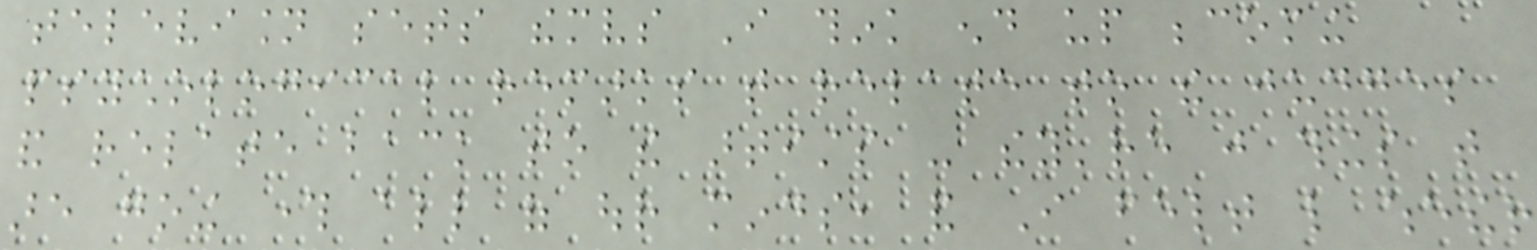television sets themselves I think end up becoming
psychological remarks that relate to the judges
and relate back to the artists - they're just things that
are going through all of our minds, and I felt like whether
